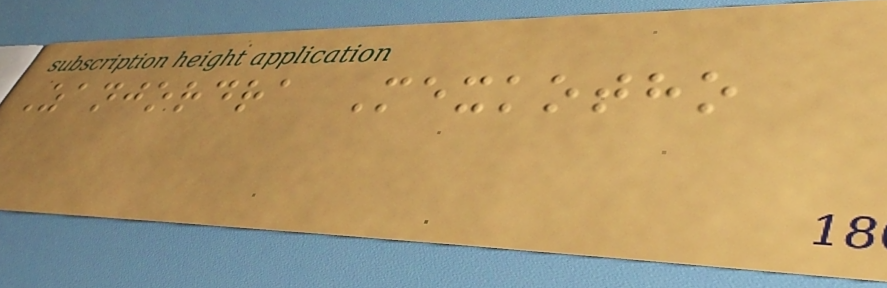Zanjordra Mexkotho
